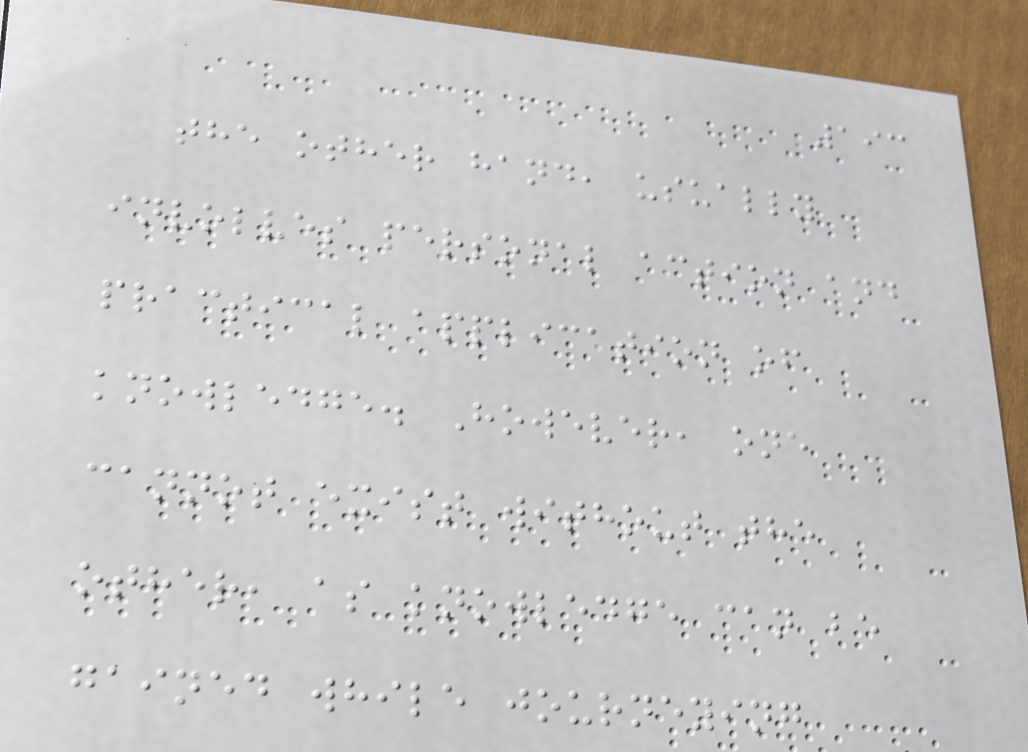193
the other hand, usually
involves personal action and
practical application of
knowledge. However, one
cannot exist without the
other, as knowledge can be
gained while journeying
